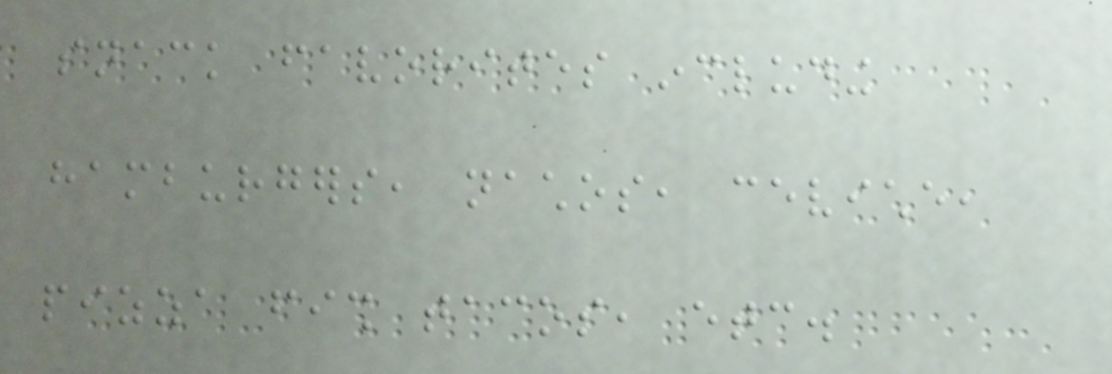snack favorites including
hamburgers, nachos, ceviche,
pizza fish tacos, etc.
